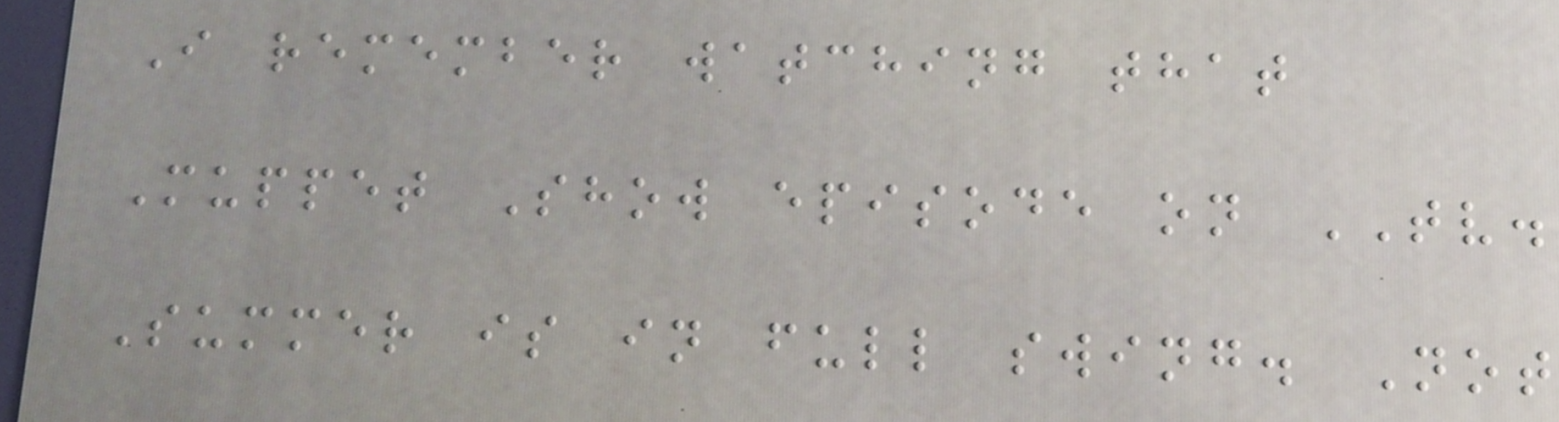I remember watching that
Muppet Show episode on TV.
Summer is in full swing. Not
